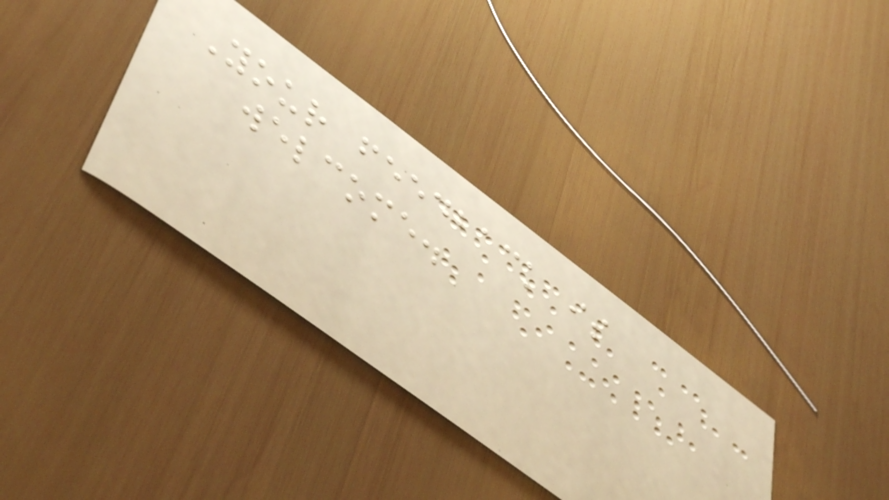Your feedback is
welcome.
